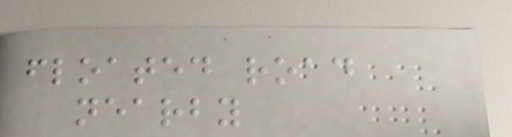floated road
nearby
